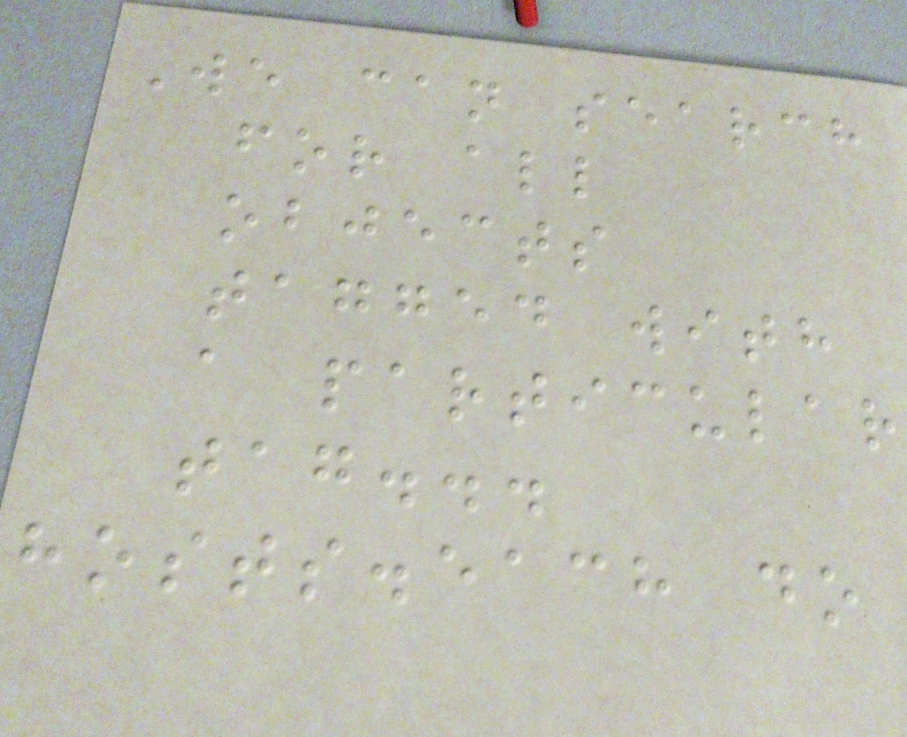We can search
for all
objects
tagged with
a particular
tag...
hosts.each do
